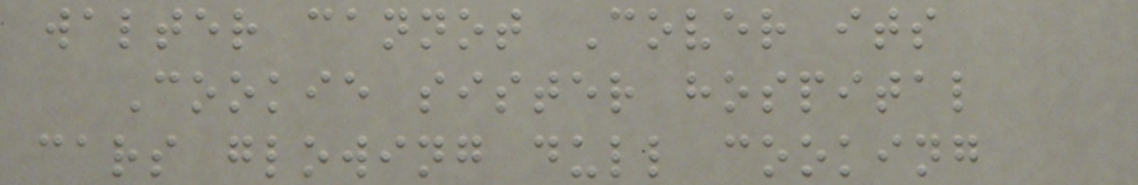walter cannot Cover its
Cookie sister hospital
cars glowing dull cooking
